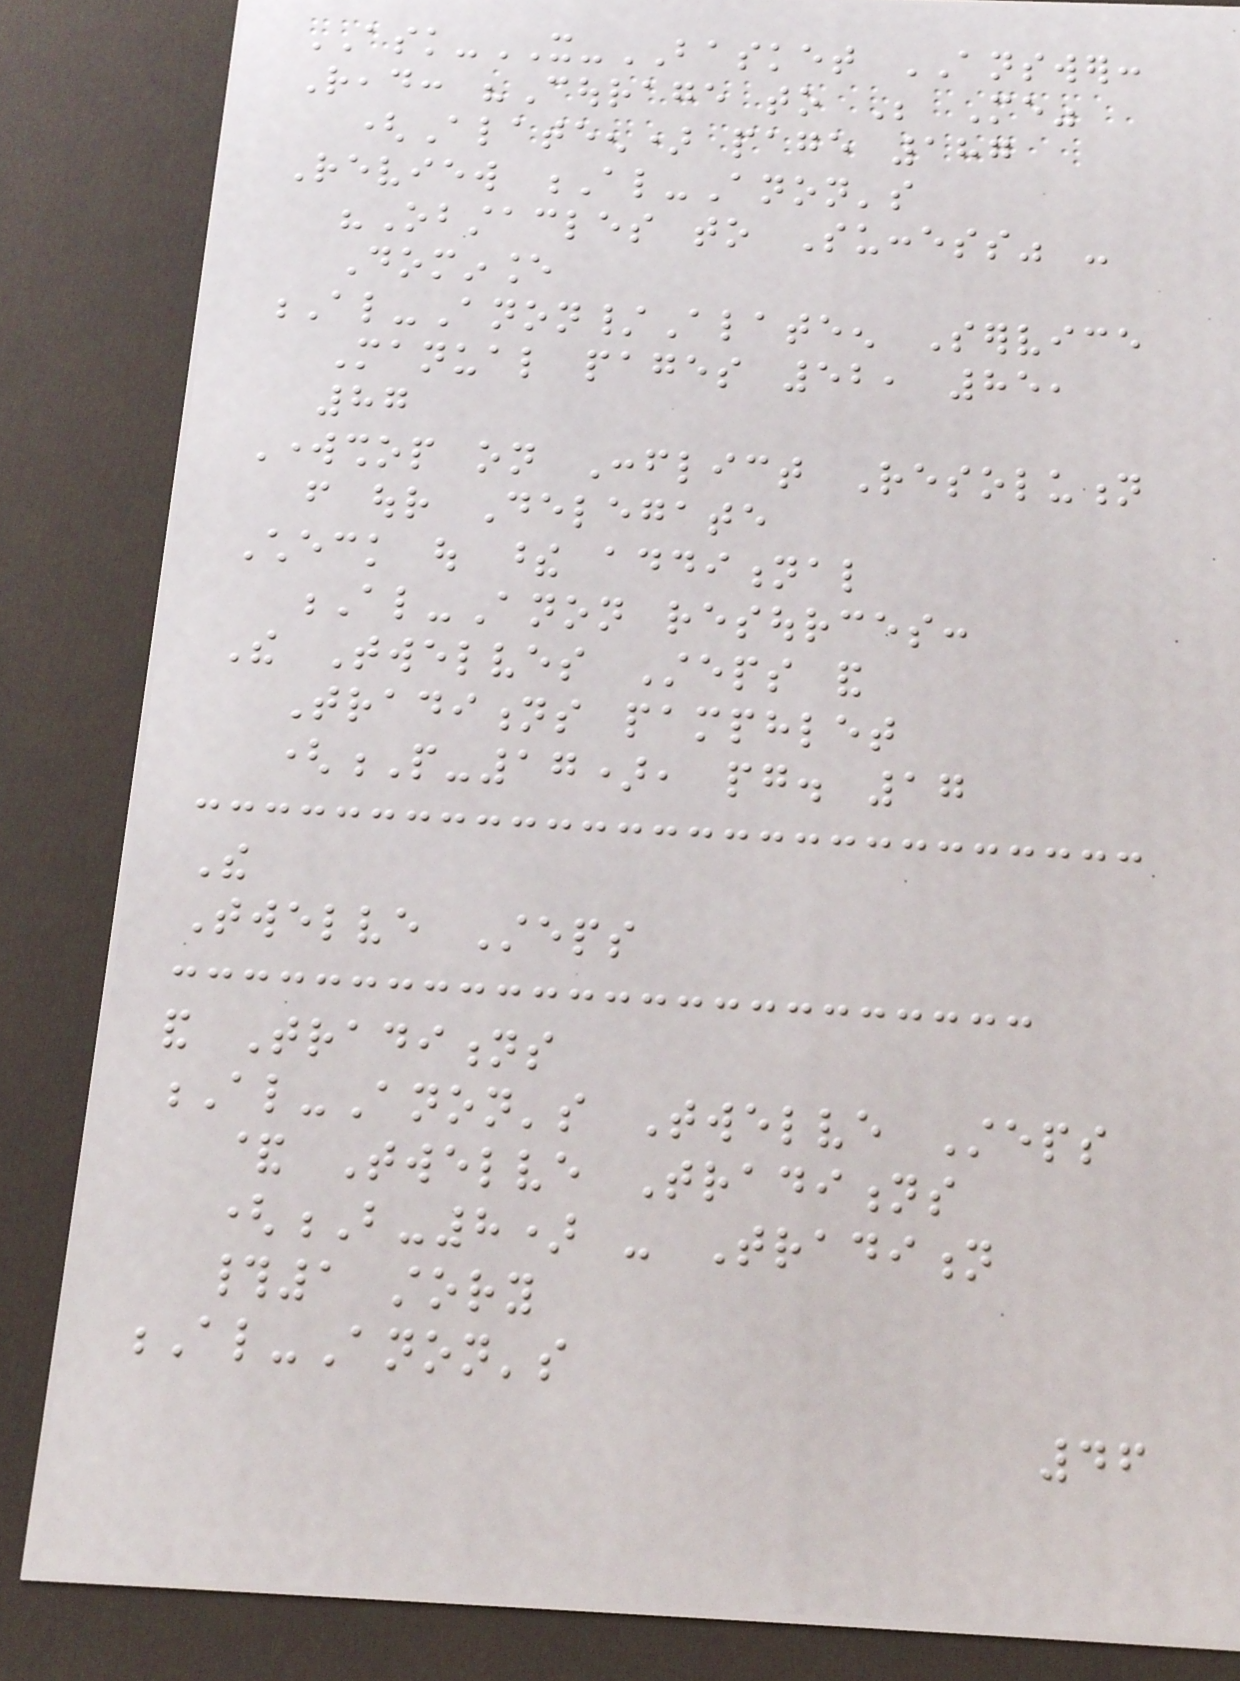ASK-IT-BASKET ANSWER:
Read: "Courage to Be Me"
(Alateen) page 187
Review Al-Anon's
"Obstacles to Success" -
Dominance
Al-Anon/Alateen Service
Manual pages 52, 85,
87
Workshop on Conflict Resolution
from our Delegate
Check out these additional
Al-Anon resources:
The Twelves Steps and
Traditions pamphlet
(P-17), pg. 17
The
Twelve Steps
and Traditions
Al-Anon's Twelve Steps
& Twelve Traditions
(B-8) - Tradition
#1 story
Al-Anon's
46
